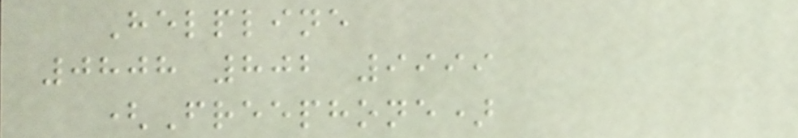Helpline
0808 802 9999
(Freephone)
